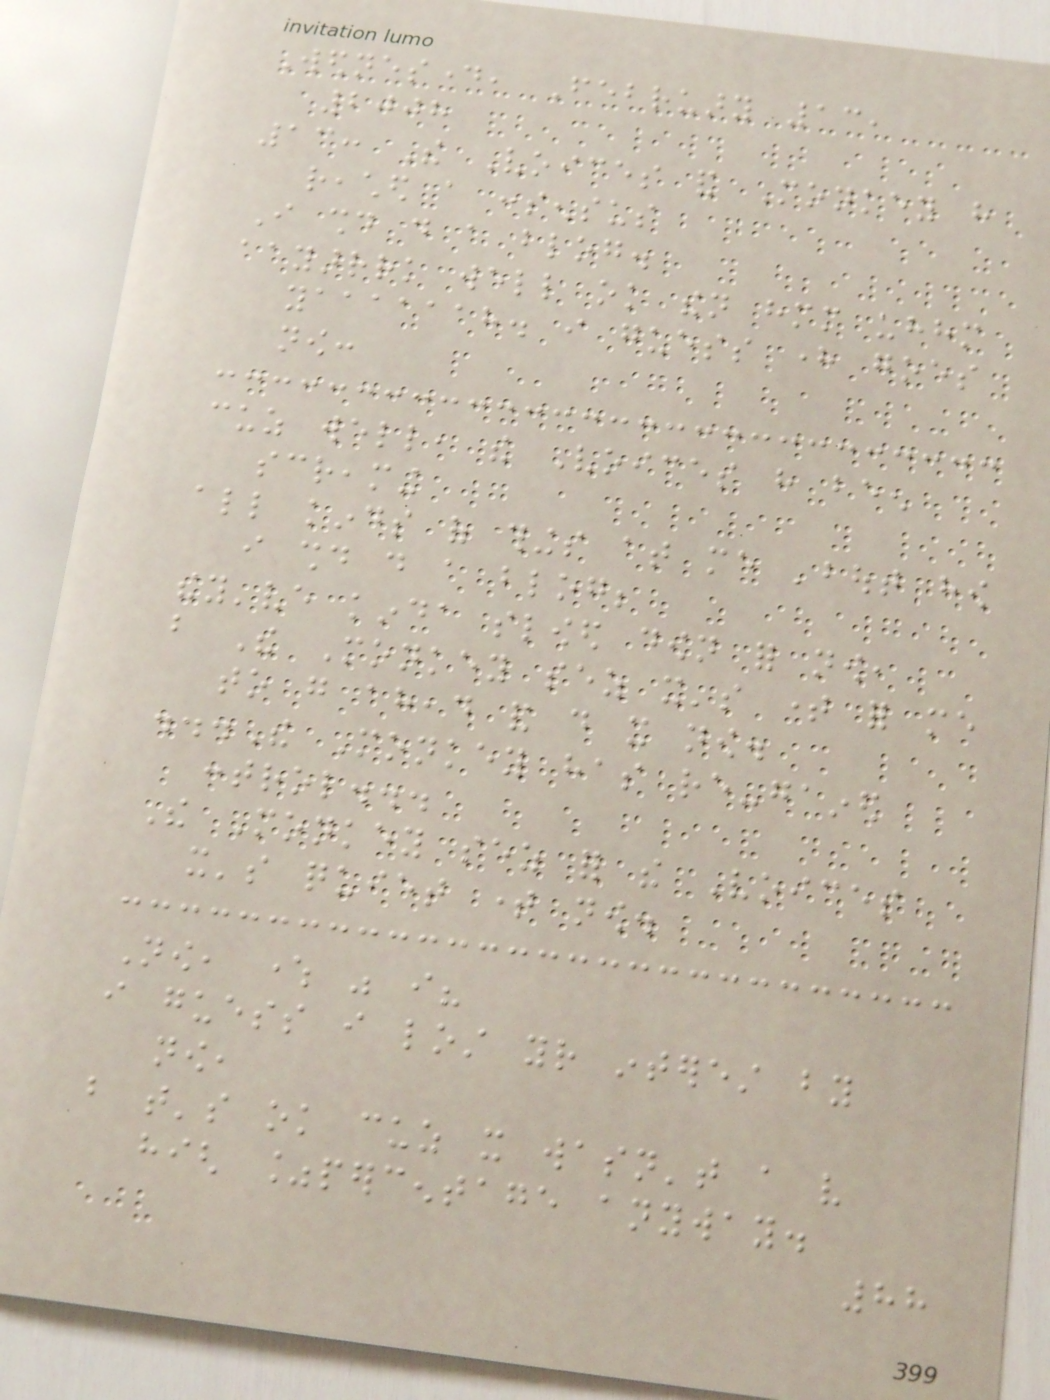Wednesday, February 13,
2008
13: The Voices and Monkey have
reached a consensus
I should do a blog.
aayarrrk well ok then hmm uhhm
yaaaaaah. i guess here goes
now:
cuz well, the Voices have been
screaming
all kinds of things at me 'bout how
i should do a blog;
they've kinda slowed down for now,
but The Monkey sez it's time for me
to go ahead and do it now.
...The Monkey has re-gained
control...
The Monkey sez for the Voices
it's quiet time now.
Now, where was i?
i guess i lost your interest by
now,
but that's ok cuz it wasn't a very
high %percentage anyway.
88
